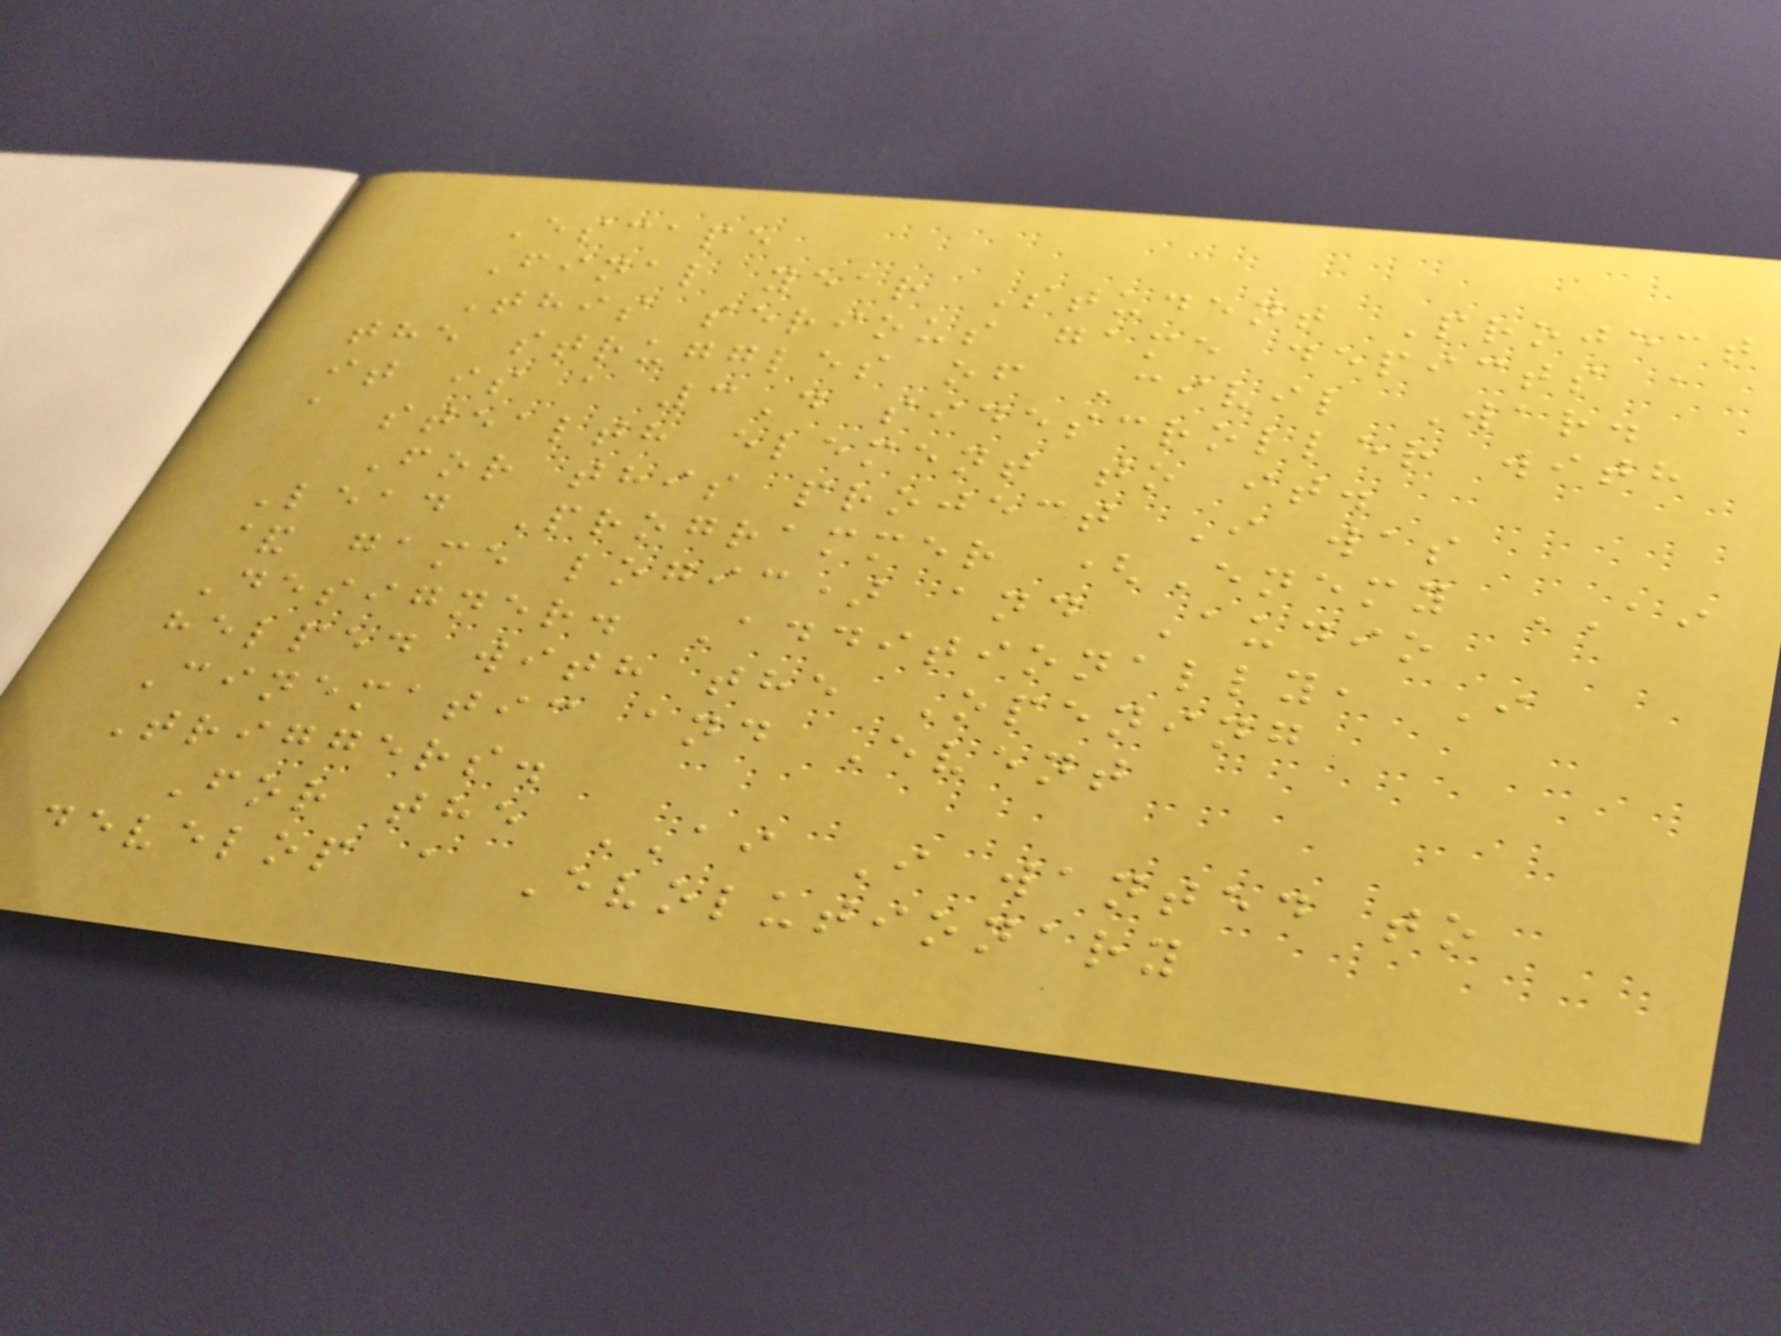Escape
Final year Student Project
This serious game depicts a
the struggles of Civil War.
it is a 3D sidescroller with
a stealth element to it.
For this project I was
Lead Programmer (Enemy AI
& game logic) and Audio
Designer. Additionally, I
helped with the Opening
Cinematic and Event
Triggers.
For the AI I wanted to
develop a Evolutionary
